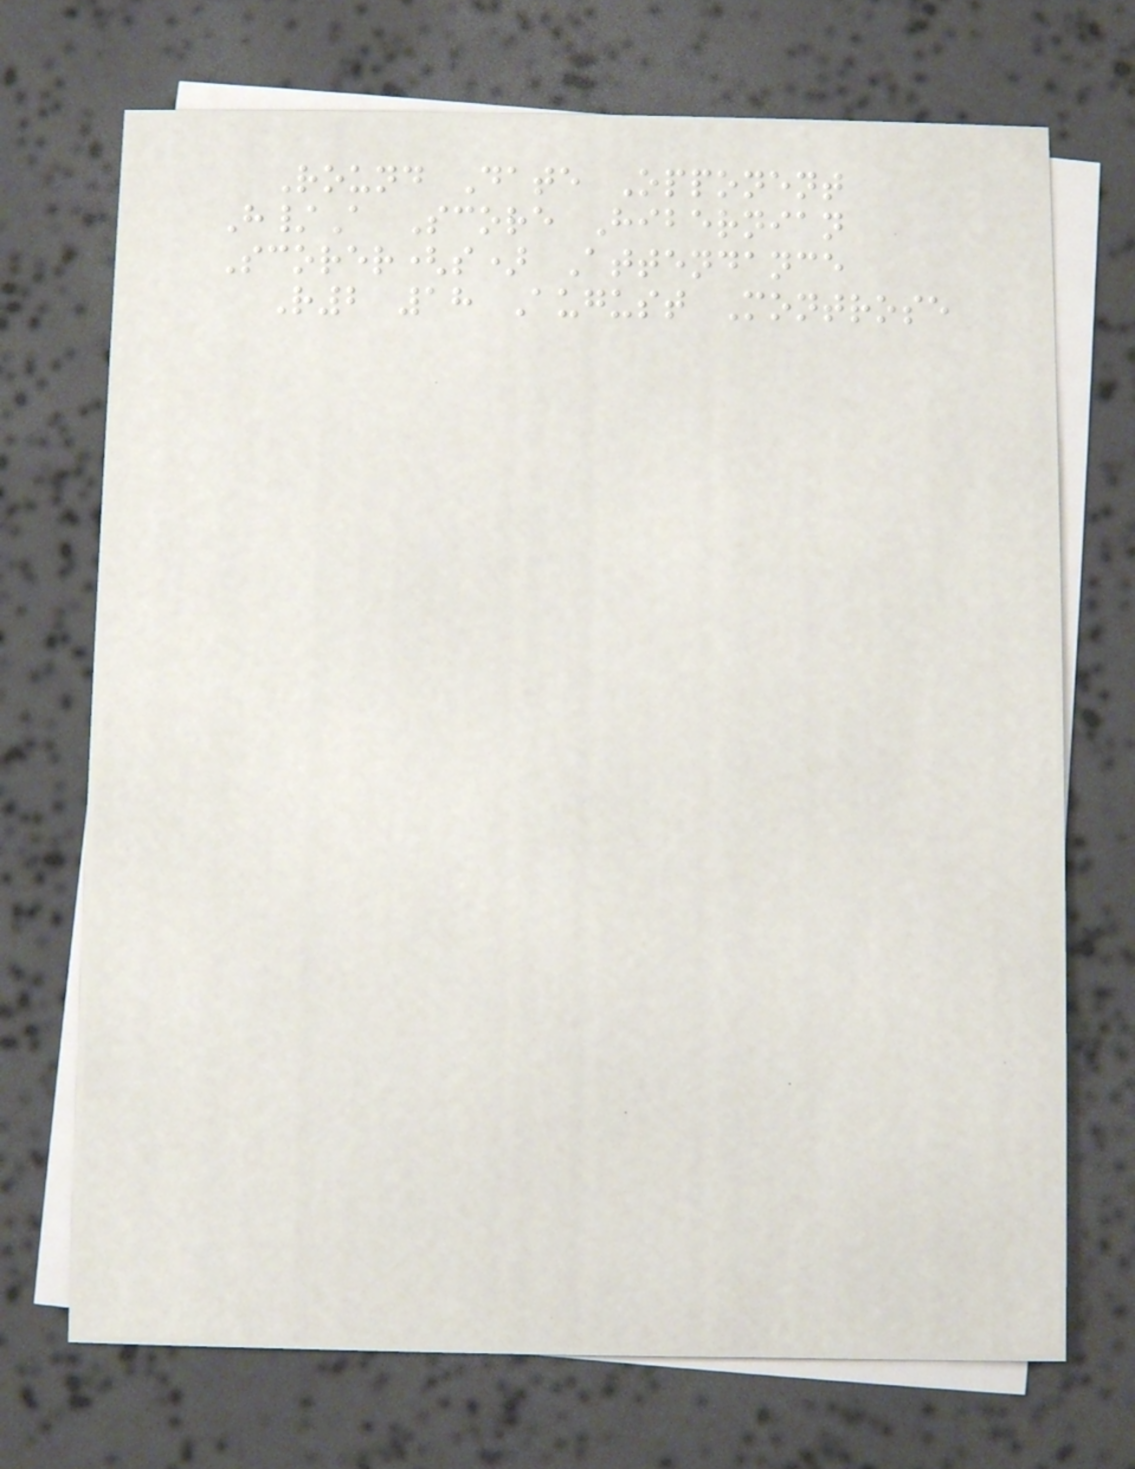Round Date Opponent
H/A Score Hibernian
Scorer(s) Attendance
R2 18 August Montrose
